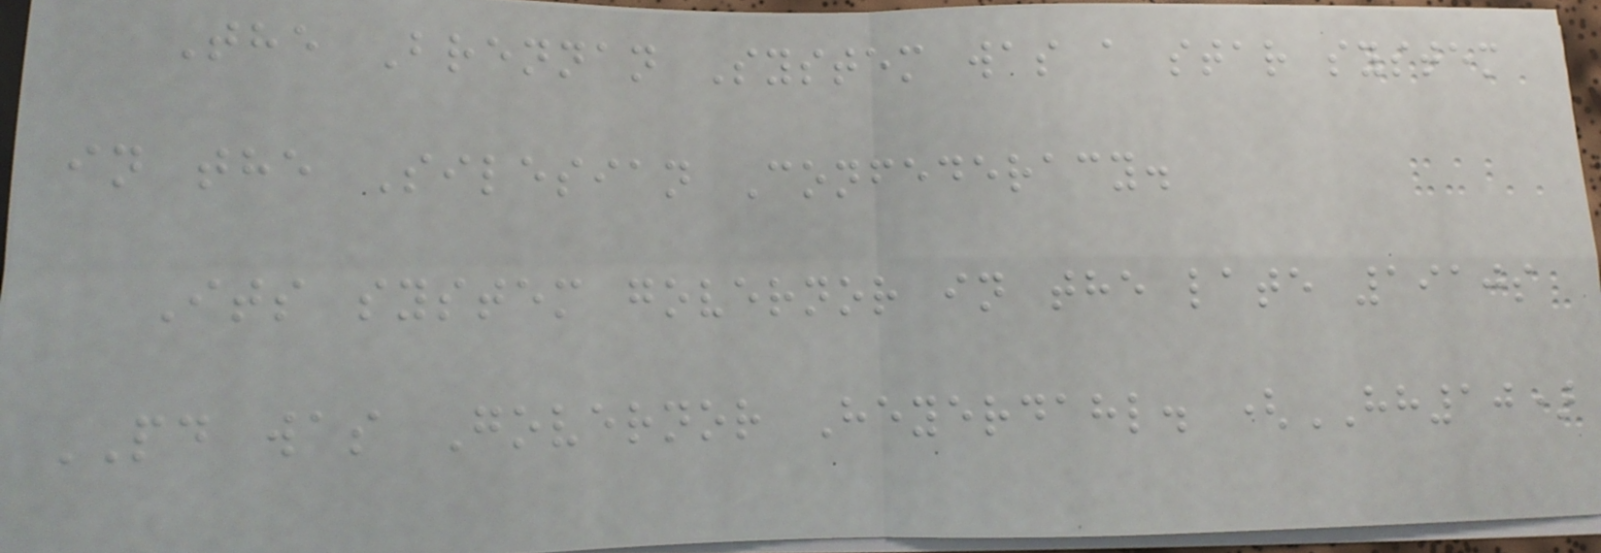The Brennan System was a star system
in the Silesian Confederacy.
Its system governor in the late 1910s
PD was Governor Heyerdahl. (HH10)
